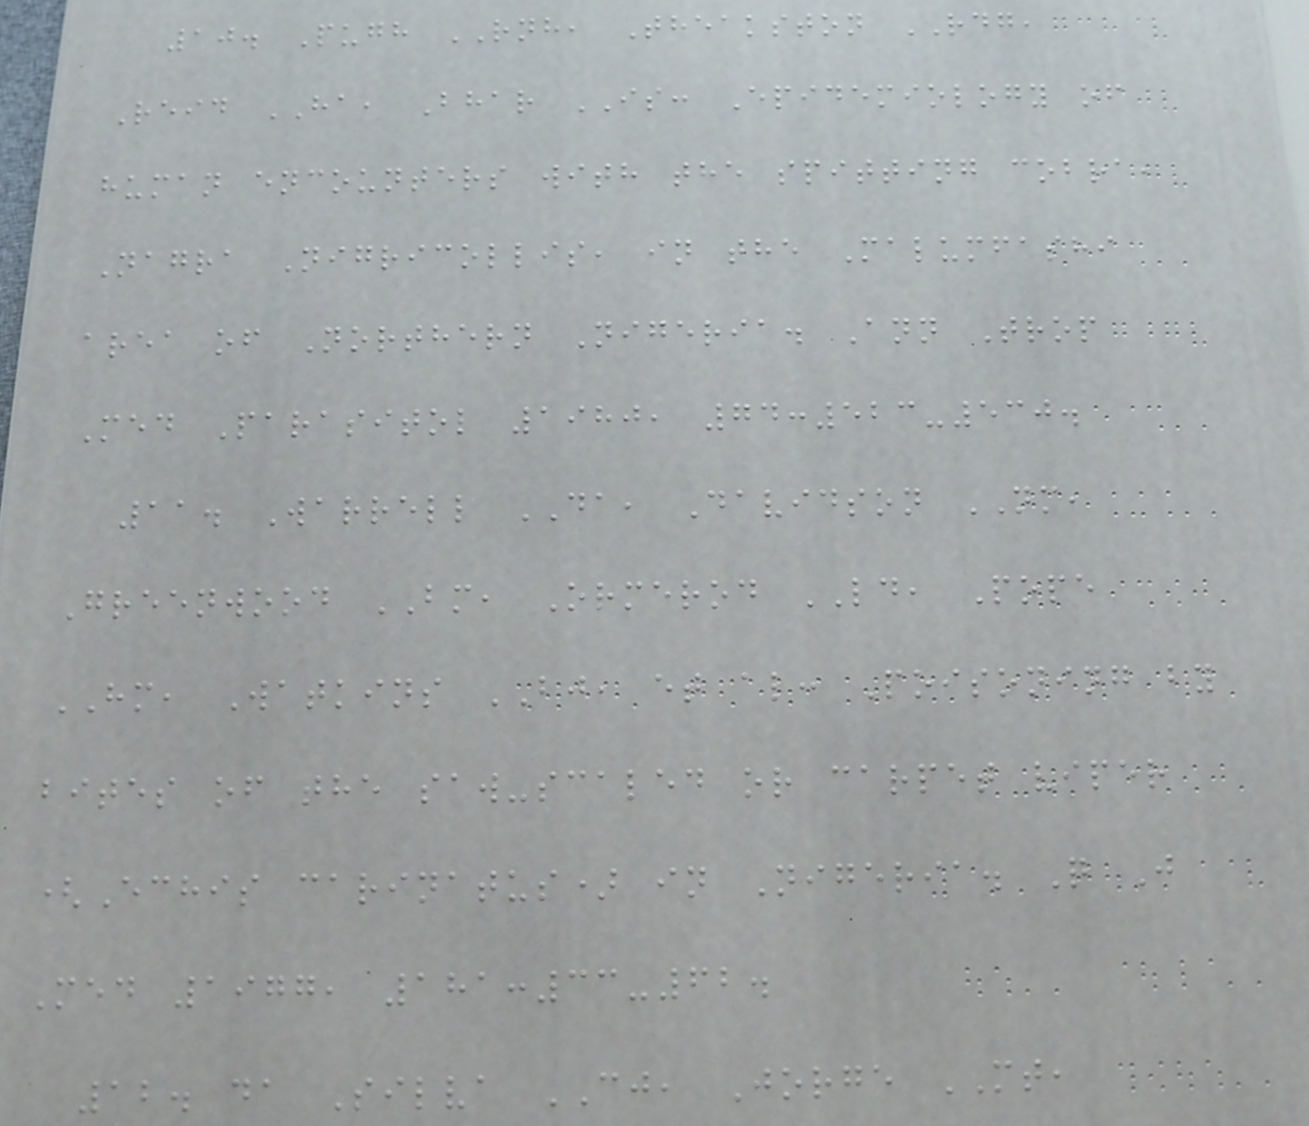10. Pugh RNH, Theakston RDG,
Reid HA, Bhar IS: Epidemiology of
human encounters with the spitting cobra,
Nagra Nigricollis, in the Malumfashi
area of Northern Nigeria. Ann Trop
Med Parasitol 1980, 74:523-530.
11. Warrell DA, Davidson NM,
Greenwood BM, Ormerod LD, Pope
HM, Watkins BJ, et al: Poisoning by
bites of the saw-scaled or carpet viper
(Echis carinatus) in Nigeria. Q J
Med 1977, 181:33-62.
12. da Silva CJ, Jorge MT,
